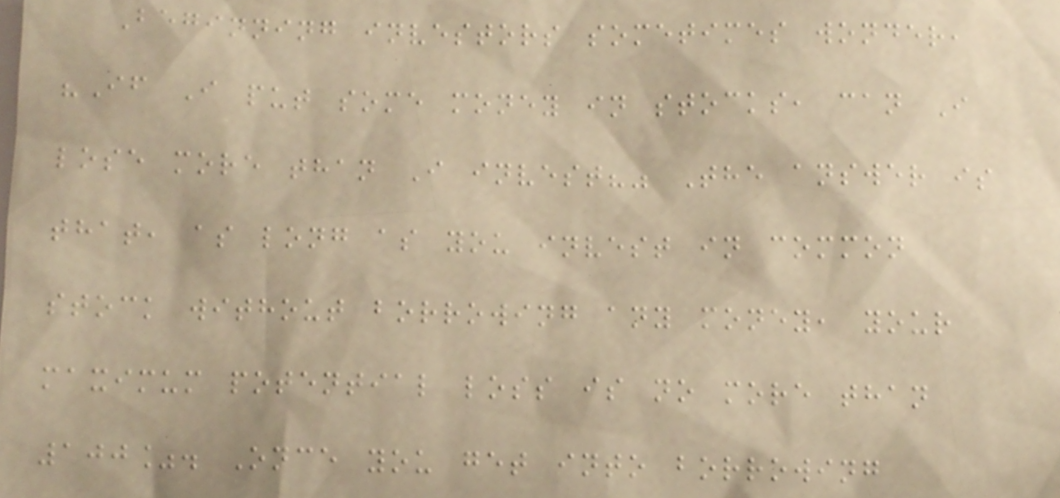Beginning investors sometimes wonder,
"If I put some money in stocks, can I
lose more than I invest?" The answer is
that, as long as you invest in common
stock without borrowing any money, your
maximum potential loss is no more than
100%. Once you get into borrowing
